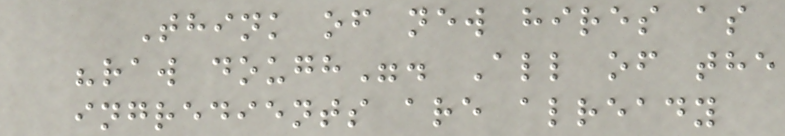Think of new hires as
"raw dough". All of the
ingredients are already
